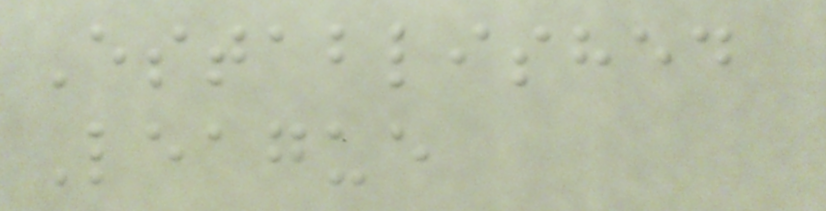Established
League
